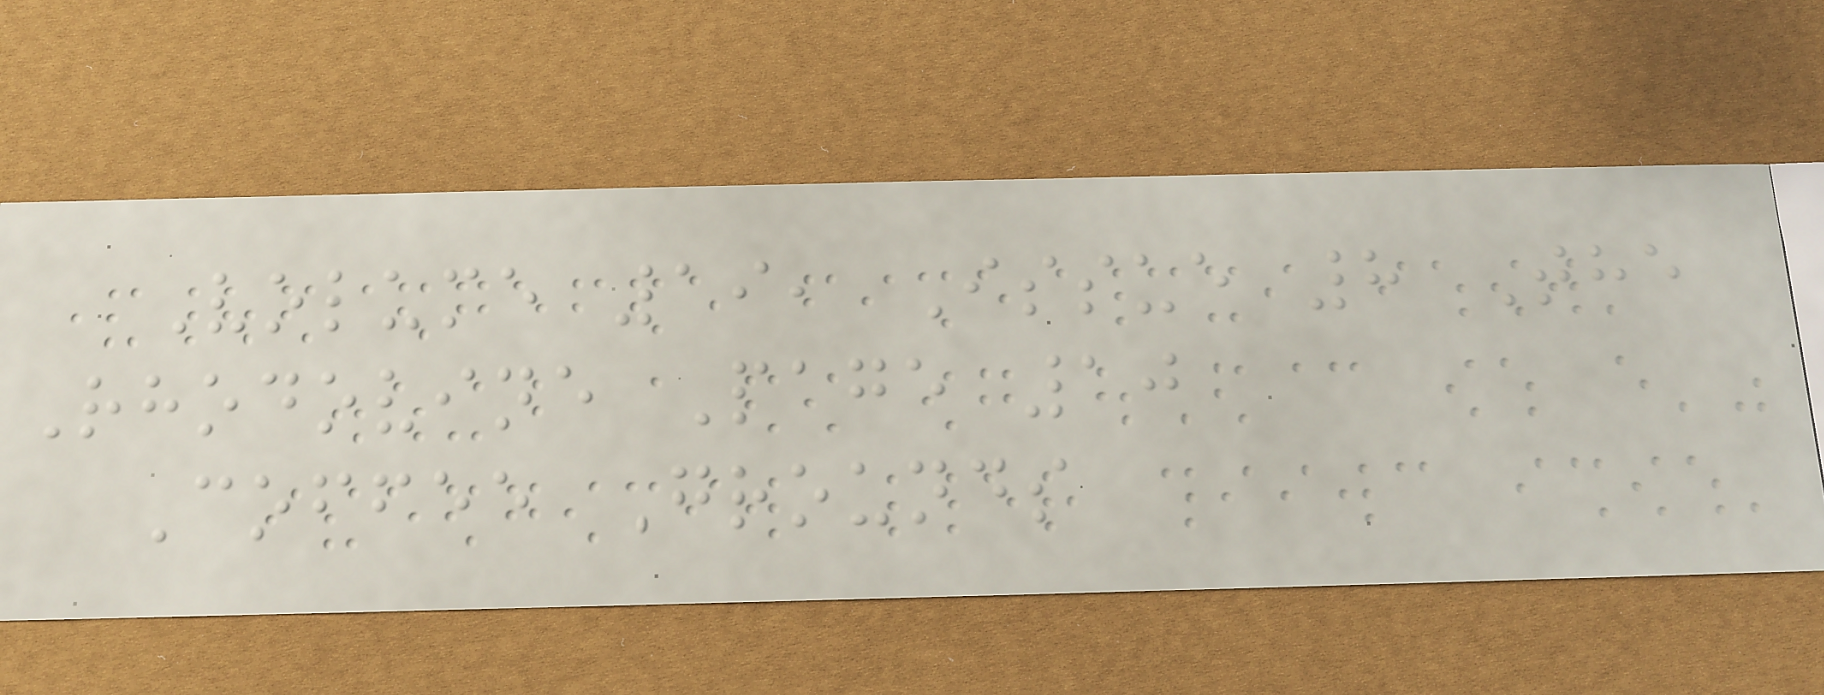Volume 19, Issue 8 The
Rhodovine Page 10
Coffee Grounds
